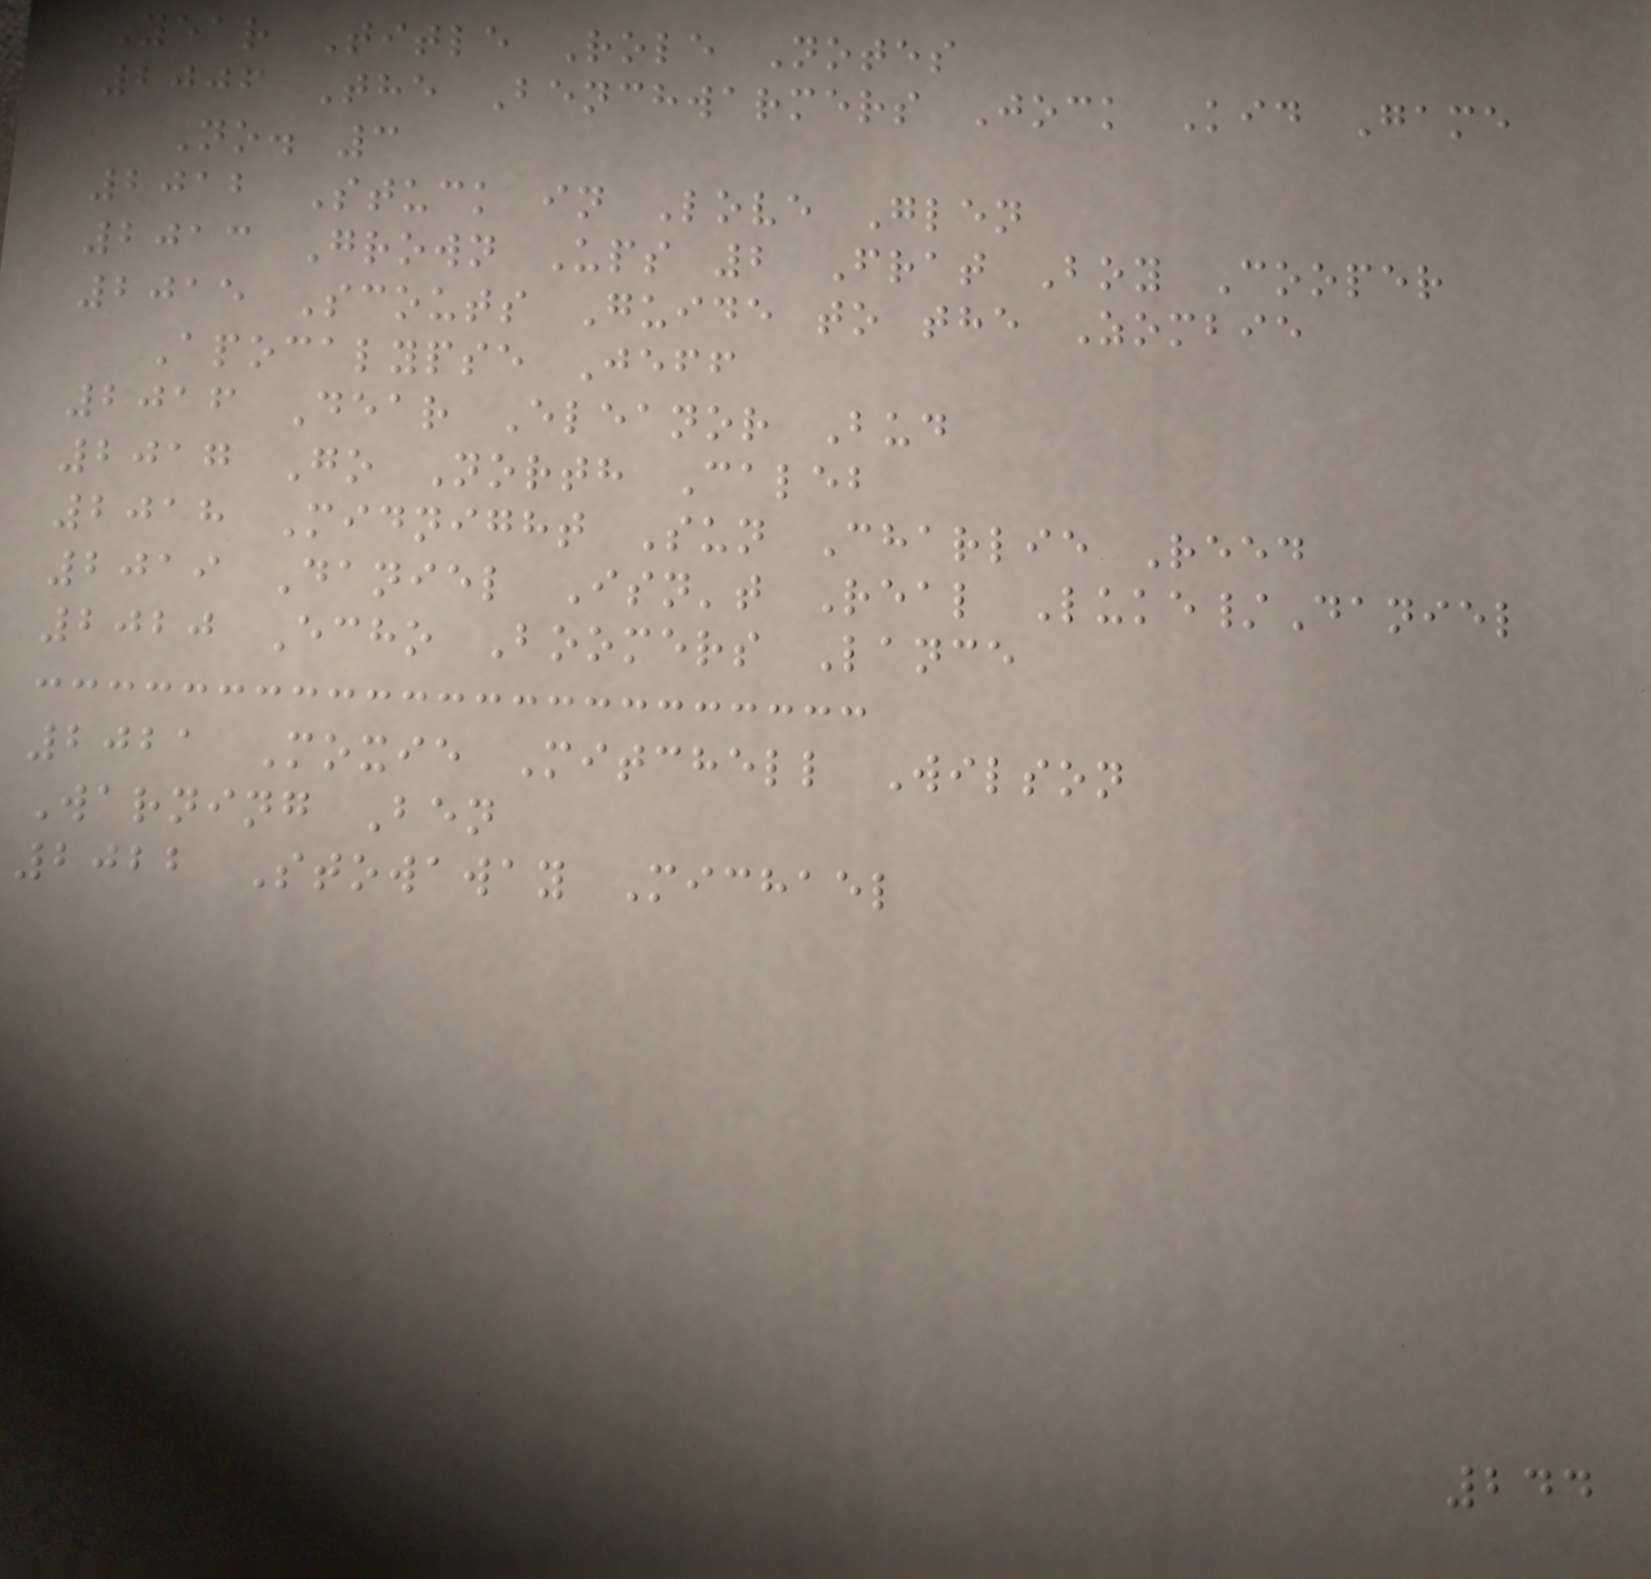Year Title Role Notes
2006 The Benchwarmers Jock Kid Game
No. 3
2012 Stuck in Love Glen
2013 Grown Ups 2 Frat Boy Cooper
2015 Scouts Guide to the Zombie
Apocalypse Jeff
2016 Dear Eleanor Bud
2017 Go North Caleb
2018 Midnight Sun Charlie Reed
2019 Daniel Isn't Real Luke/Daniel
2020 Echo Boomers Lance
2021 Moxie Mitchell Wilson
Warning Ben
2022 Stowaway Michael
244
